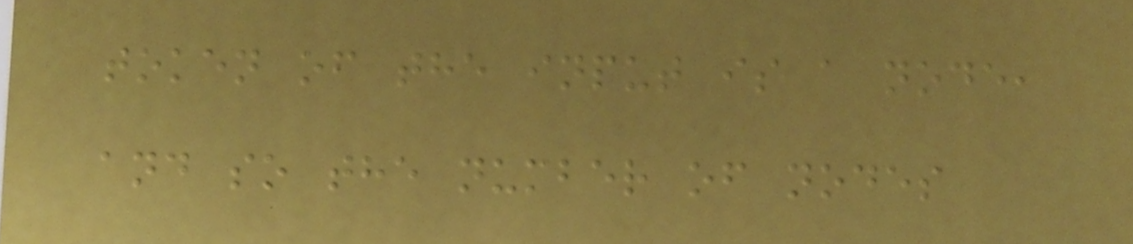token of the input is a node,
and so the number of nodes
